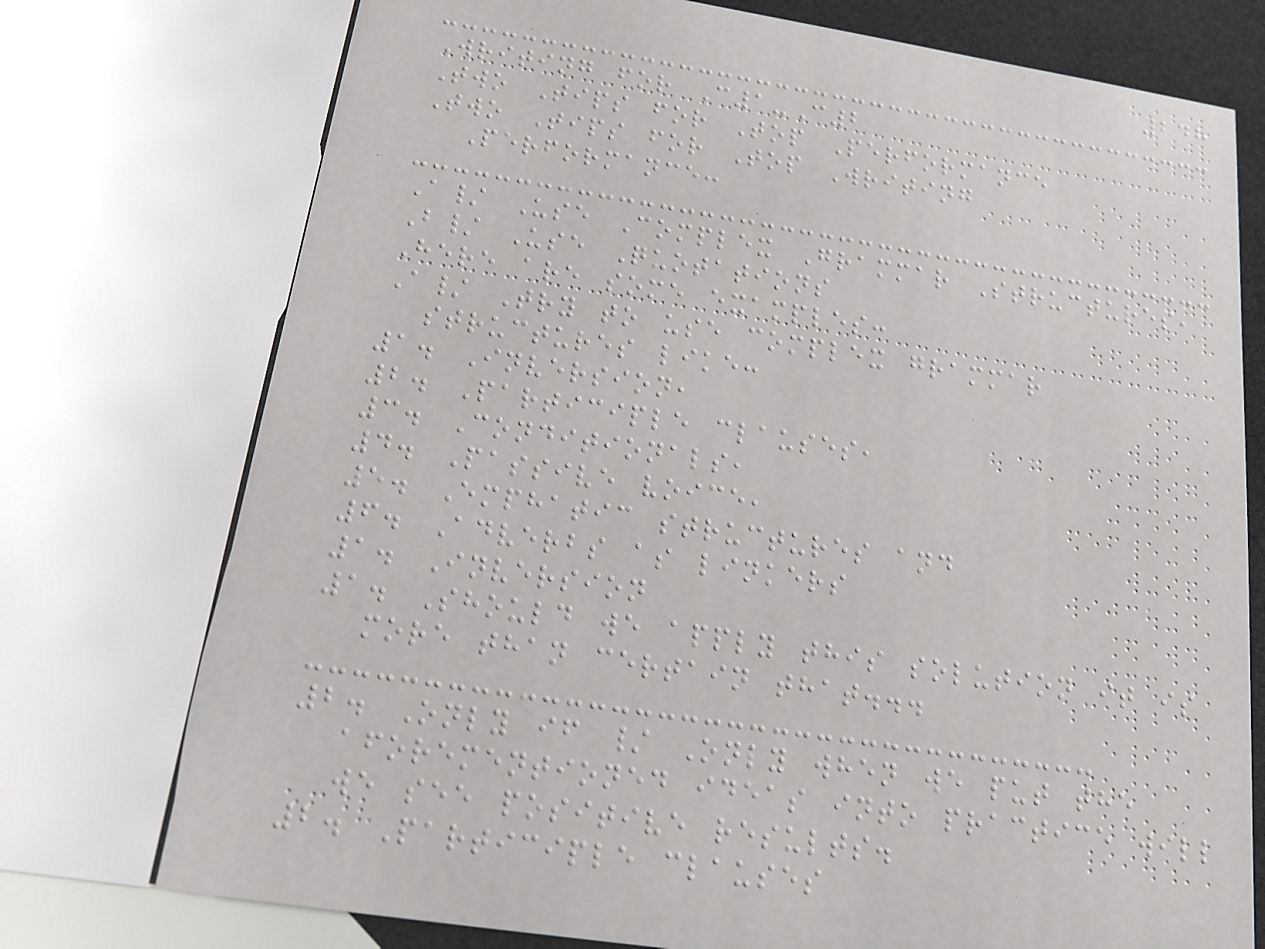248
Writing for C1-C2
Two Tips for Top Performance
Two Tips for Top Writing
Performance:
A/ Use Complex Grammar Structures,
B/ Use Quotations
Here are some examples:
A/ Try to use complex grammar
structures like:
1. Inversion,
2. Participle clauses,
3. Conditionals,
4. Passive voice,
5. Emphatic structures and
6. Adverbs as linkers
1. Inversion
1. Should we apply this solution it is
more than certain that...
2. Only if / Only when we put the
aforementioned ideas into practice will
we see positive results.
2. Participle clauses
